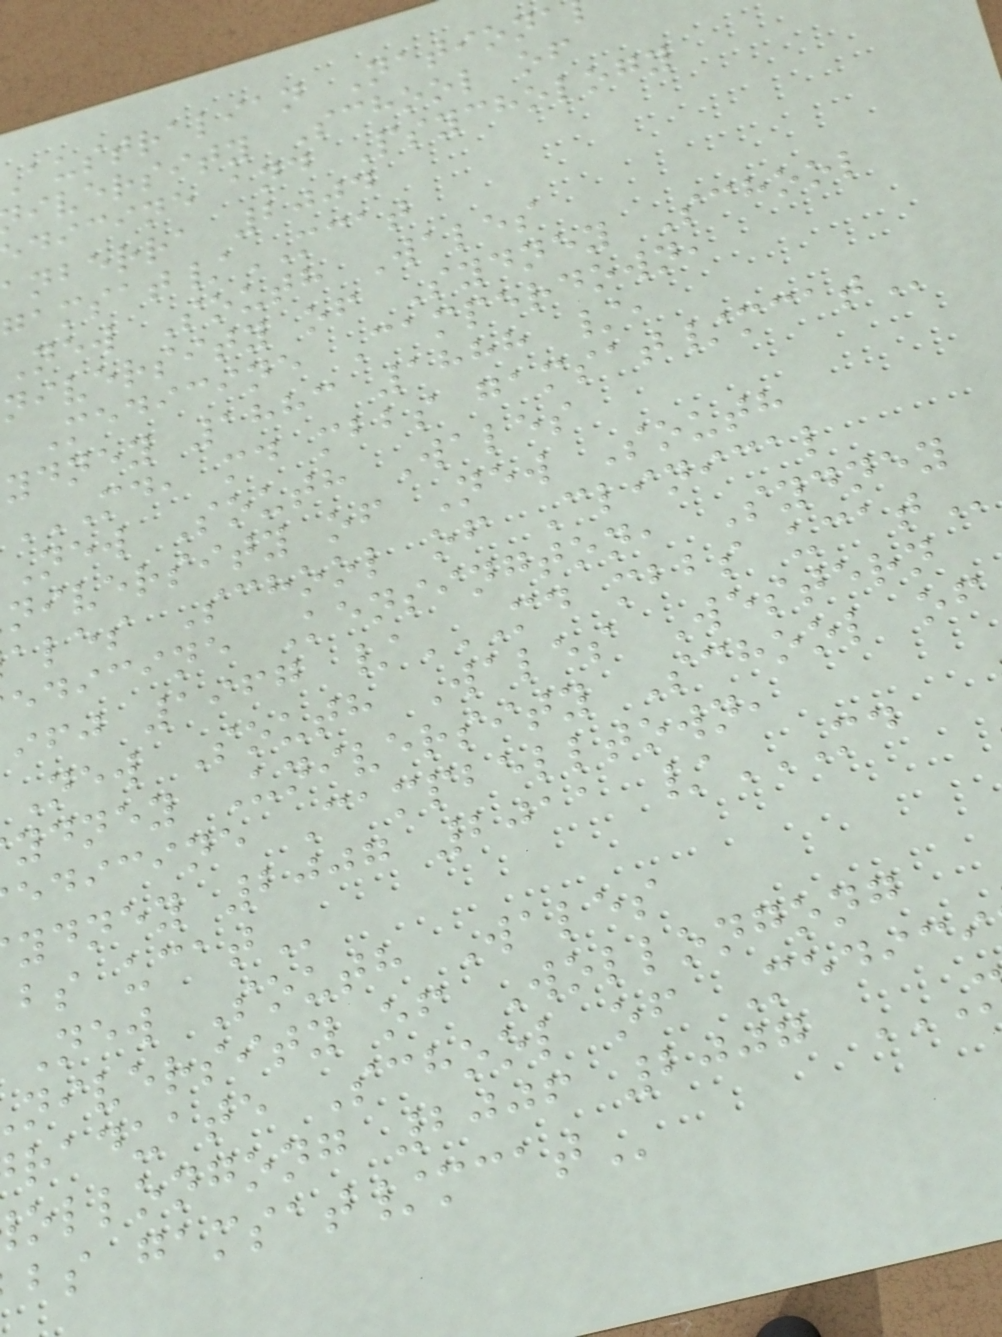australian Nationa
iversity School of
dicine and Psychology
anberra 2004
/MCAT
New South Wales
niversity of Sydney School
Medicine Camperdown,
ydney 1883 1888 /,
New South Wales
niversity of New South
ales School of Clinical
edicine Kensington, Sydney
ifj 1967 /MD MBBS UCAT
New South Wales Western
ydney University School of
edicine Campbelltown,
New South Wales
niversity of Wollongong
raduate School of Medici
ollongong 2006 2007
